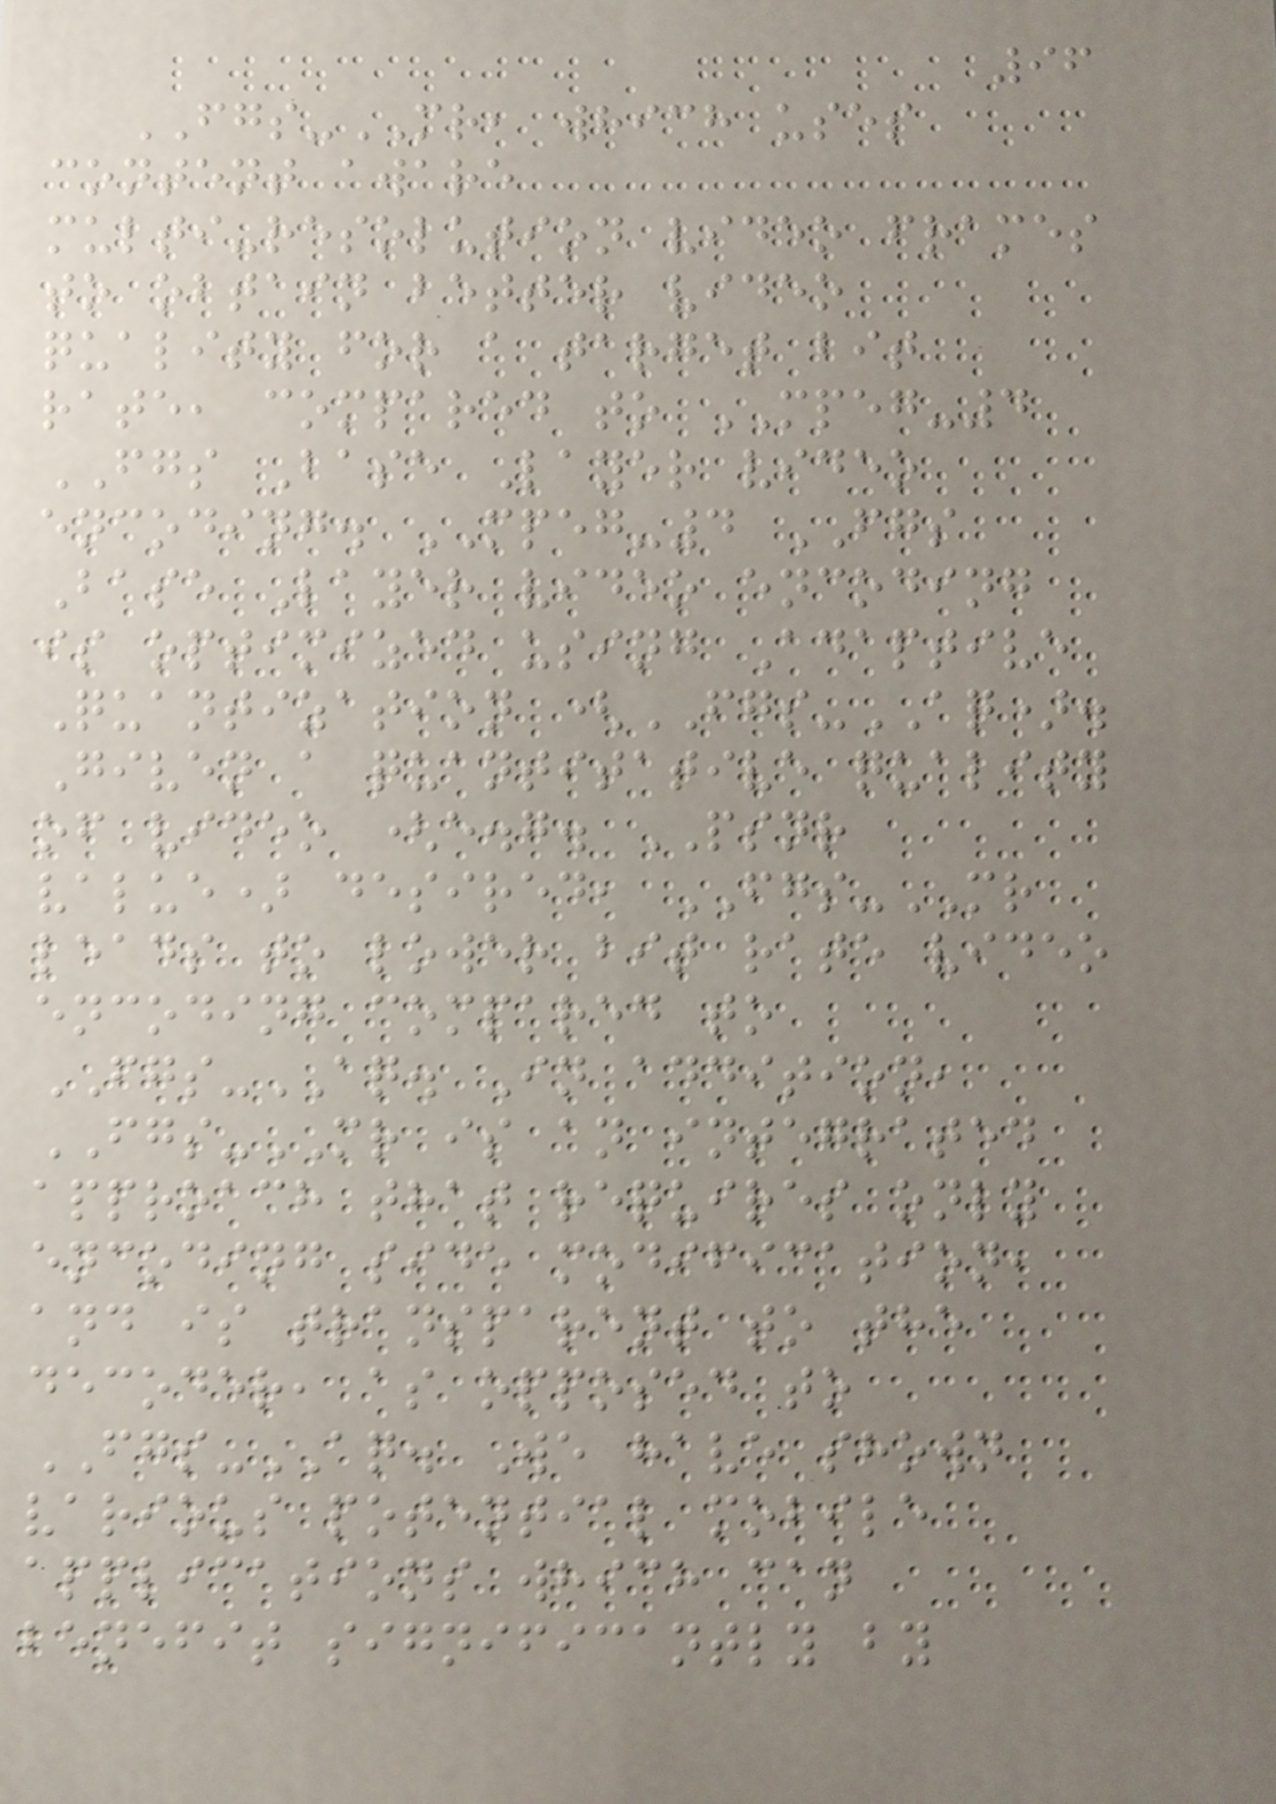96
FGS-MR, which uses
content aware
multi-resolution video frames
to obtain better video
quality for a target bit
rate, compared to MPEG-4
FGS Base Layer video
encoding. MPEG-4 FGS
Base Layer video encoding
is optimized using Adaptive
Quantization (FGS-AQ).
Given a quantitative quality
of video (e.g. PSNR
value) desired, FGS-MR
leads to lower bit rate video
encoding compared to
FGS-AQ. In addition,
FGS-MR is an integrated
approach that requires only
encoding side modification,
and is transparent to the
decoder, as opposed to
FGS-AQ. We have shown
various potential mobile
applications which can
benefit significantly by
